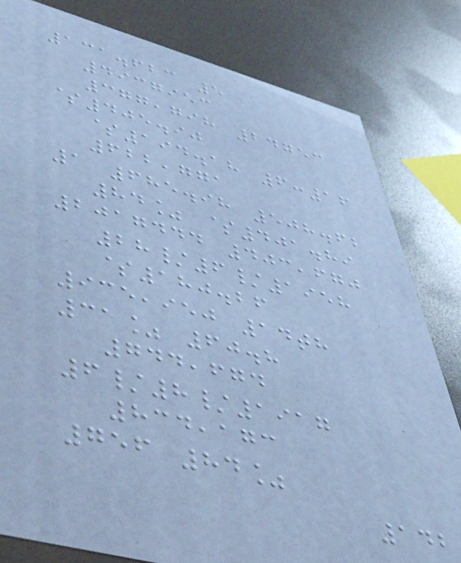131.623 5
4937953
377,798 24753
$405.90
$194.18 6:16
622,771
1 685.98 508.62
84% $401.89
2017444 403,670
28/6/1958
$180.26
935,950 14th
31% 60.8
744,674
6/8/1917
834,173
756 84%
142
